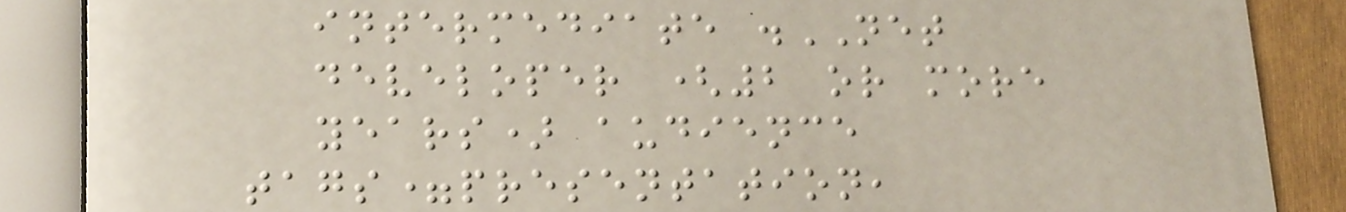intermediate .NET
developer (2 or more
years) audience
tags=presentation,
